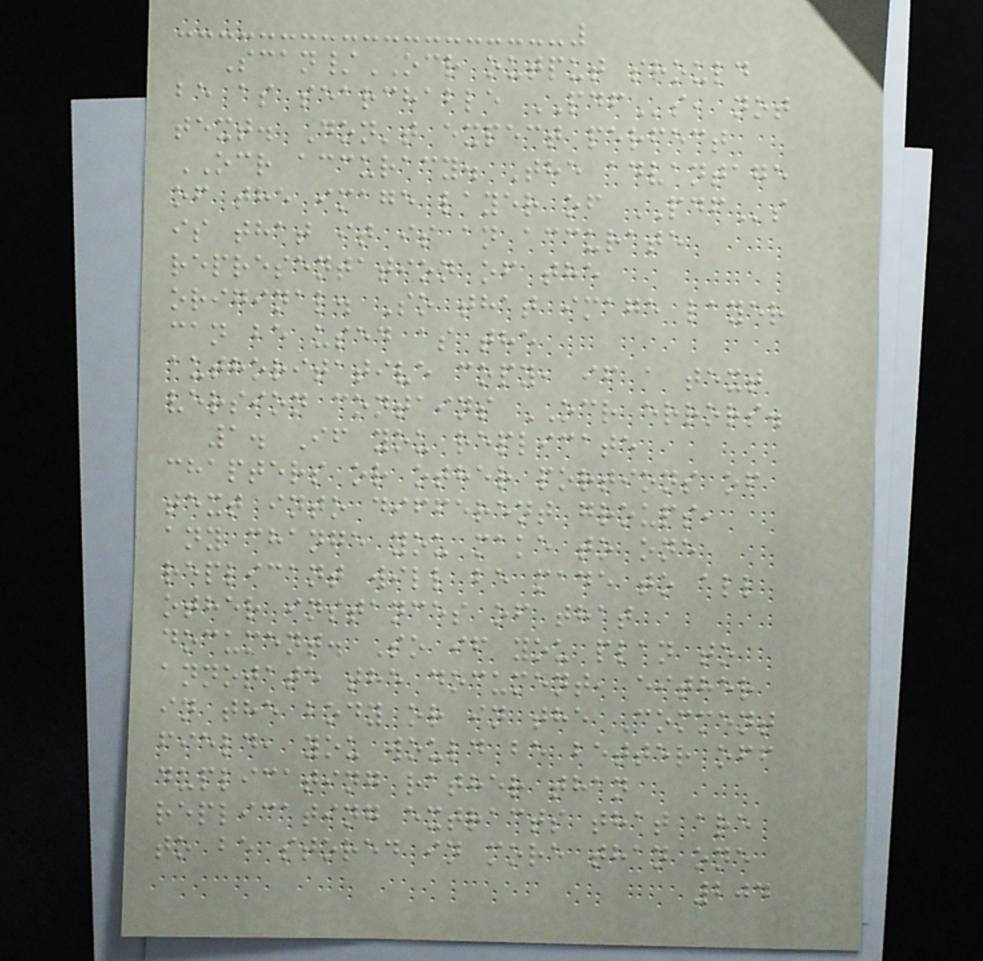Scan/OCR output should
be as searchable PDFs, not
text. Don't expect perfect
OCR accuracy. The advantage
of the image layer of PDFs
is that it is an accurate
representation of the
original. So that image layer
can be used as the
authoritative copy, if a text
version contains OCR errors.
1. If you replicate
chapters or other portions of
text into different groups,
any change you make to one
replicant will be made to all
other instances of that
document. So if you plan to
annotate the document, either
in the body or in the Comment
field, you would be better off
duplicating rather than
replicating extracts that are
to be stored in more than one
204
